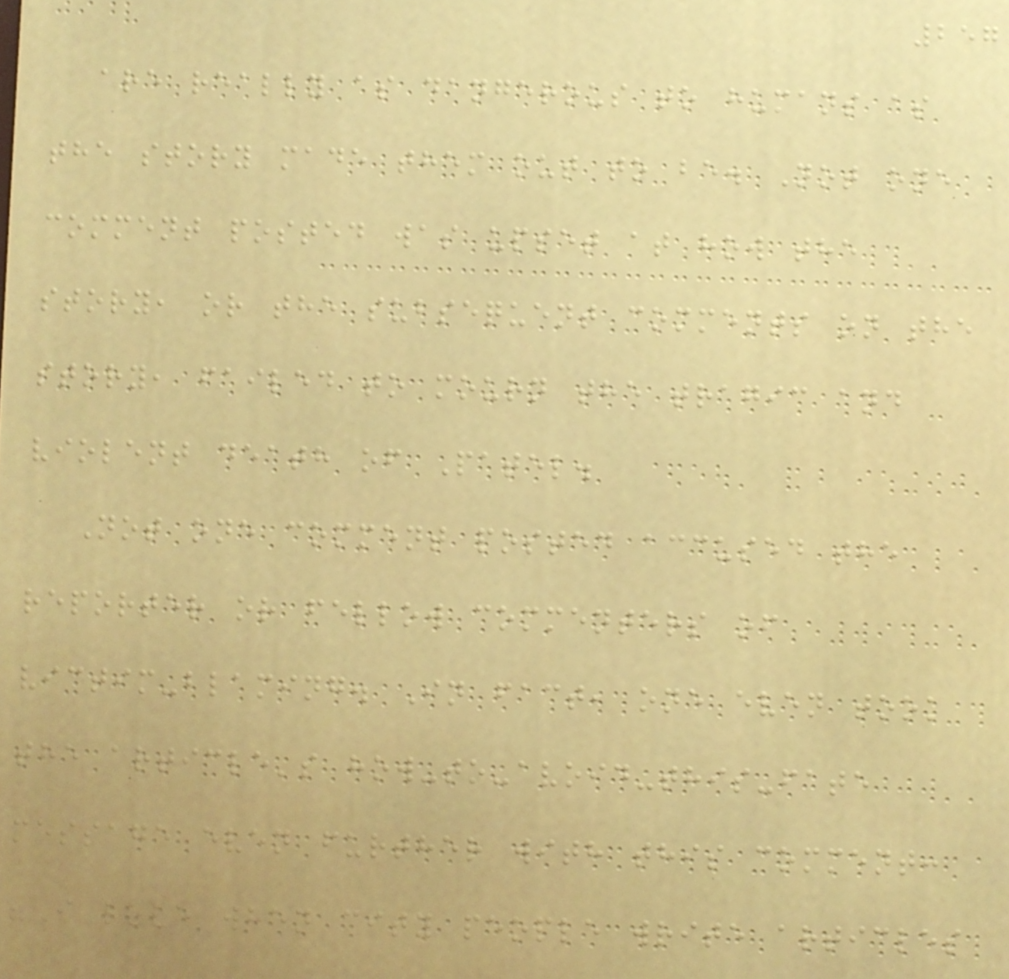257
are really as dangerous to humans as
the story made them out to be. Not one
comment posted was upset at how the
story, or the subsequent comments on the
story, failed to mourn the tragic and
violent death of Patel.
Not one comment posted accused the
reporter or fellow commenters of
victim-blaming. In fact, one even took
the article's how-to-avoid-this-fate
message even further with this comment:
"I love when city people write articles
